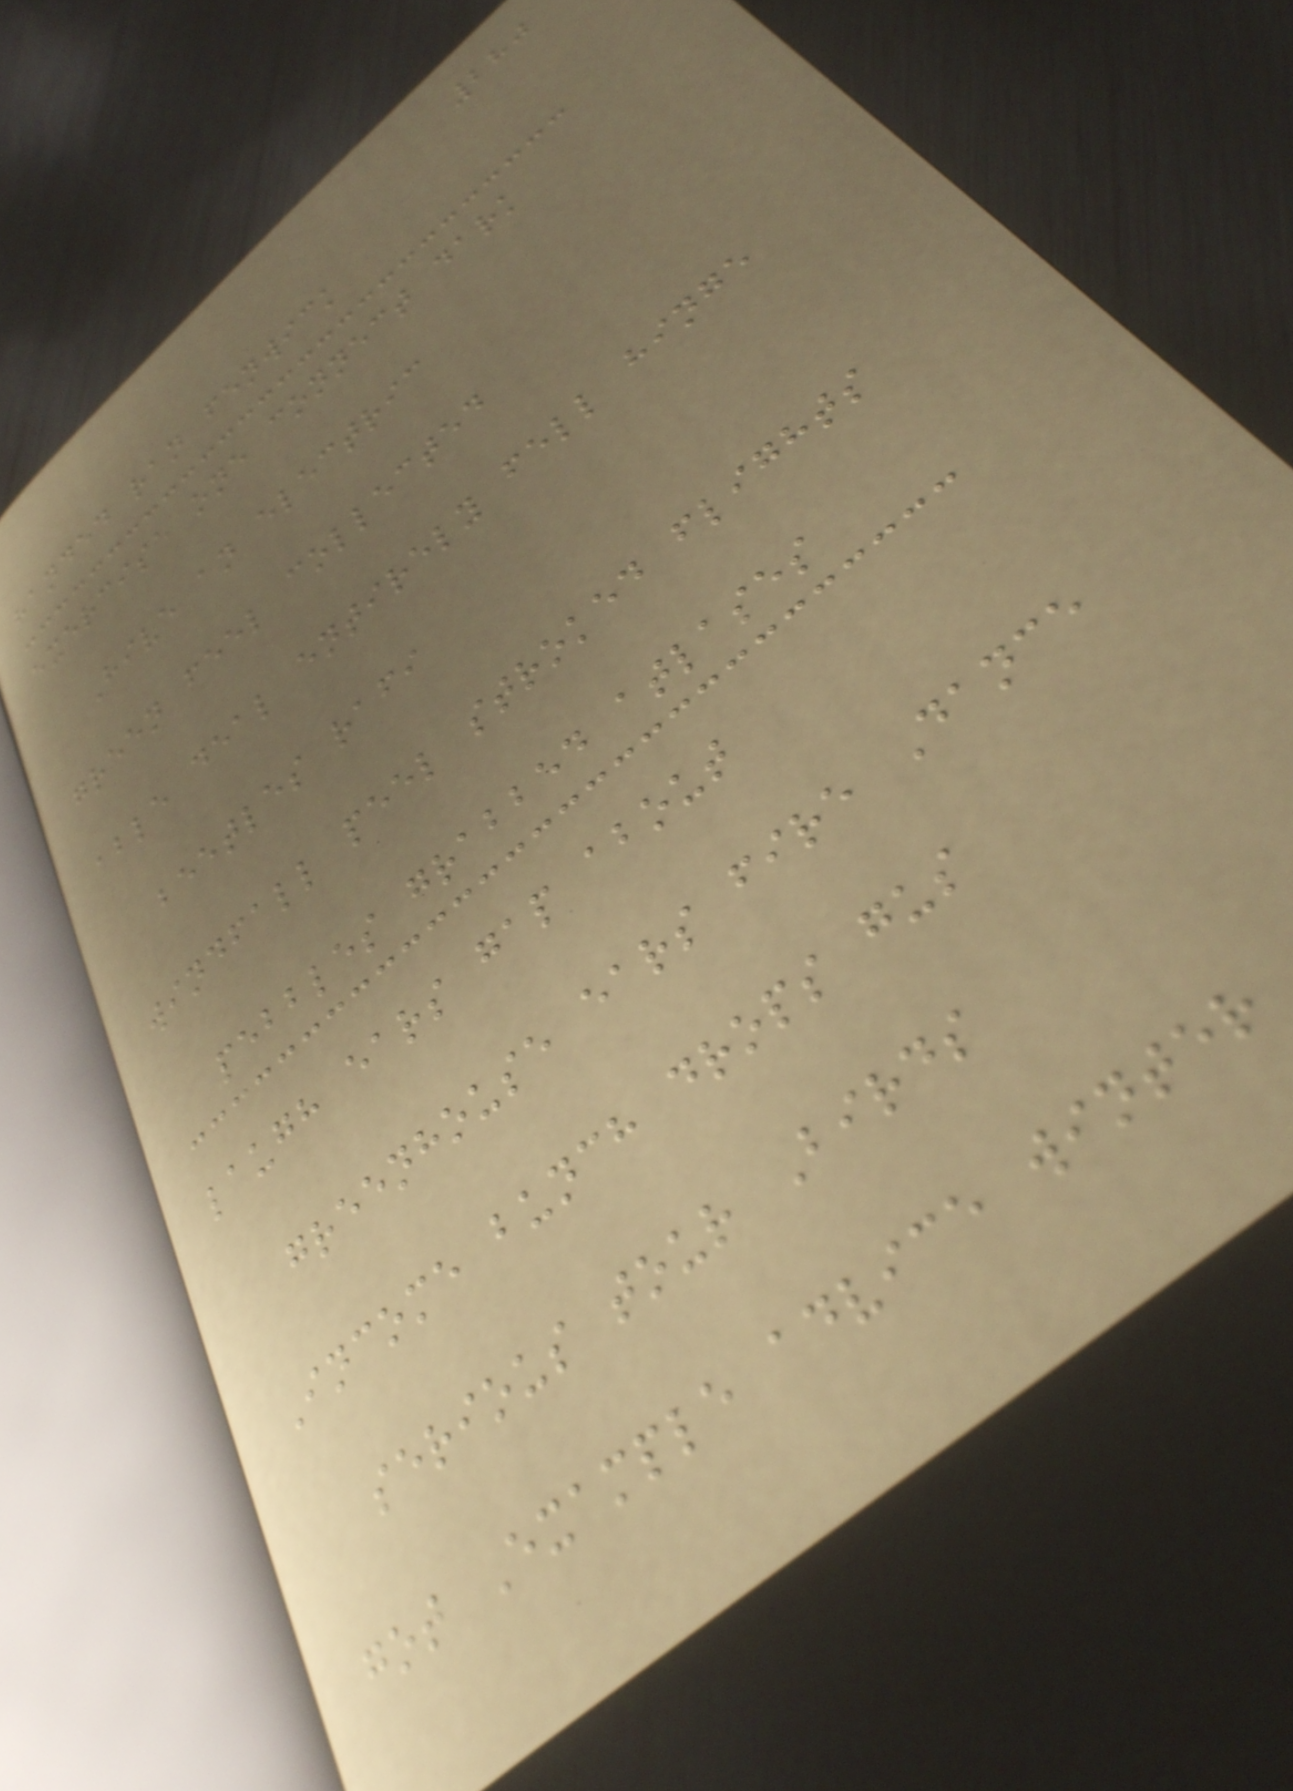280
handed ran fenwick
exercise one connect dark
Hive an electric
green feel collected
able deal entirely fell hinge
beetles rafi
windfall peel stroked flights
pebbles grabbed atlases
laugh ears gap about
greenhouse ears fire Dance
Income bunch drops gus
serious tour Birds
got Example advice winter
